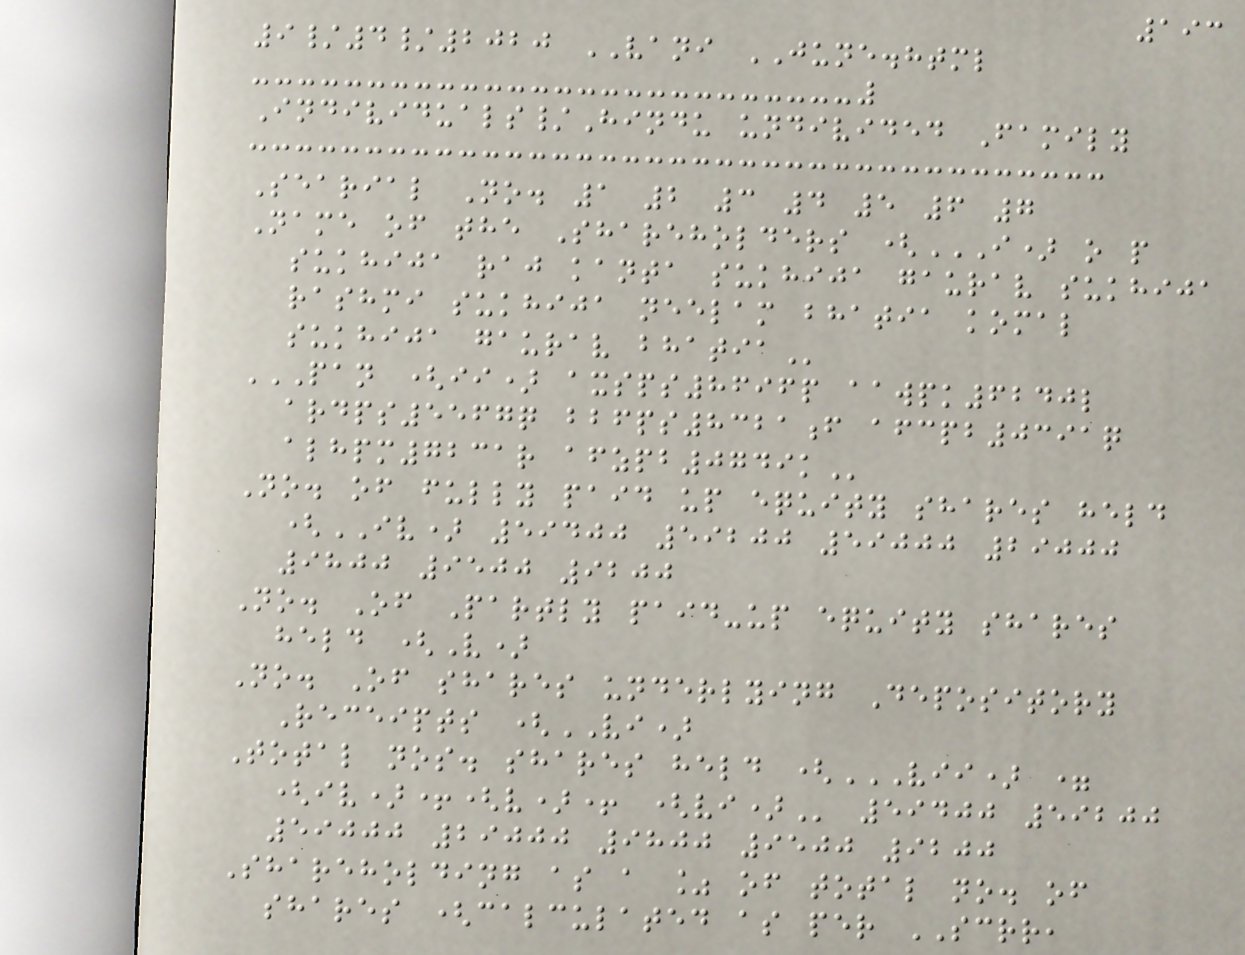193
9/4/2020 VANI JUNE.html
Individuals/Hindu undivided Family
Searial No. 1 2 3 4 5 6 7
Name of the Shareholders (I) O P
SUKHIJA RAJ KANTA SUKHIJA GAURAV SUKHIJA
RASHMI SUKHIJA NEELAM BHATIA KOMAL
SUKHIJA GAURAV BHATIA
PAN (II) AXSPS8696P AAWPK6240L
ARDPS5567Q BBFPS8321F AFCPB0391Q
ALHPM7231R AFZPB0749K
No. of fully paid up equity shares held
(IV) 59400 59200 59000 29000
9800 9500 9200
No. Of Partly paid-up equity shares
held (V)
No. Of shares underlying Depository
Receipts (VI)
Total nos. shares held (VII) =
(IV)+(V)+ (VI) 59400 59200
59000 29000 9800 9500 9200
Shareholding as a % of total no. of
shares (calculated as per SCRR,
